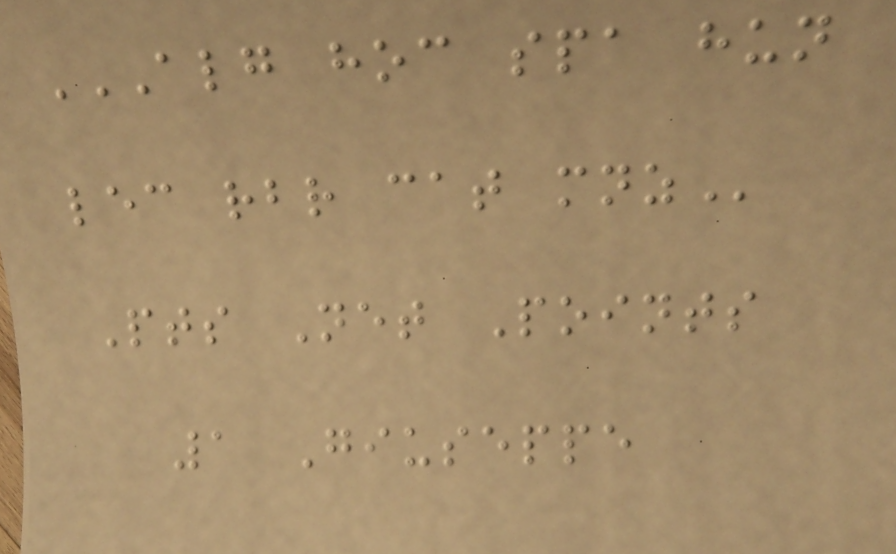ALG HOC SPA HUN
LEC RBR CAT MNZ
Pts Net Points
1 Giuseppe
